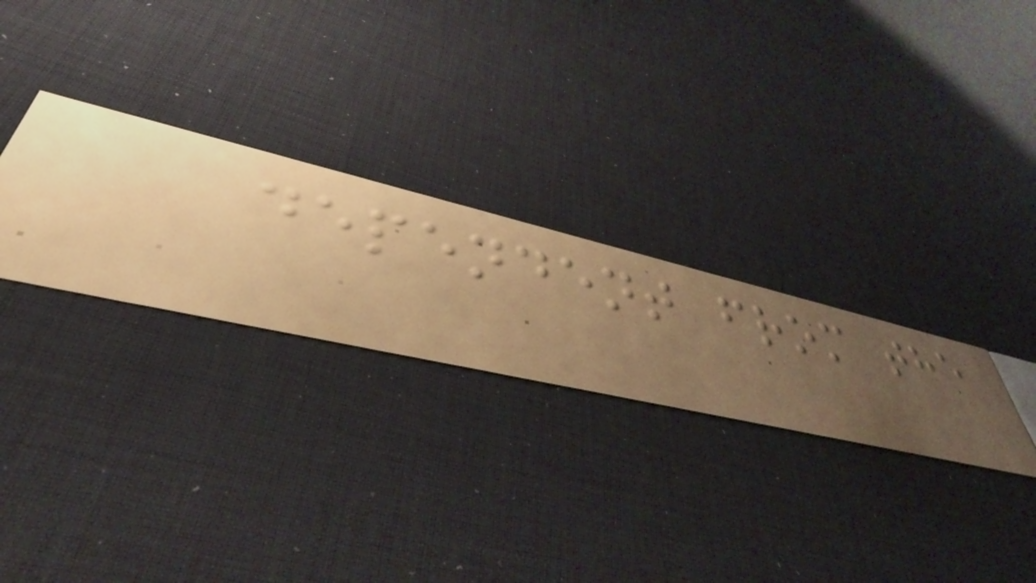dependent from the
